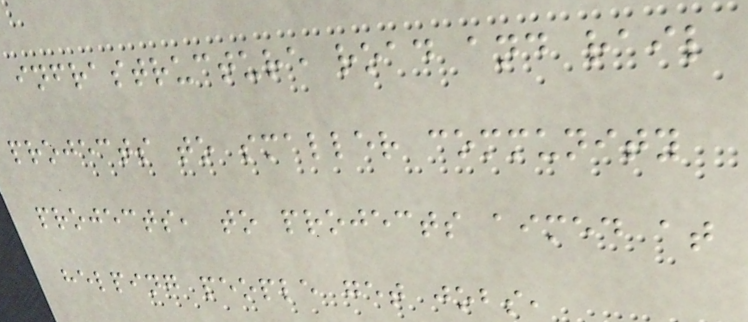infrastructure road and rail
projects to smaller community
projects, to projects aimed at
helping people get jobs,
